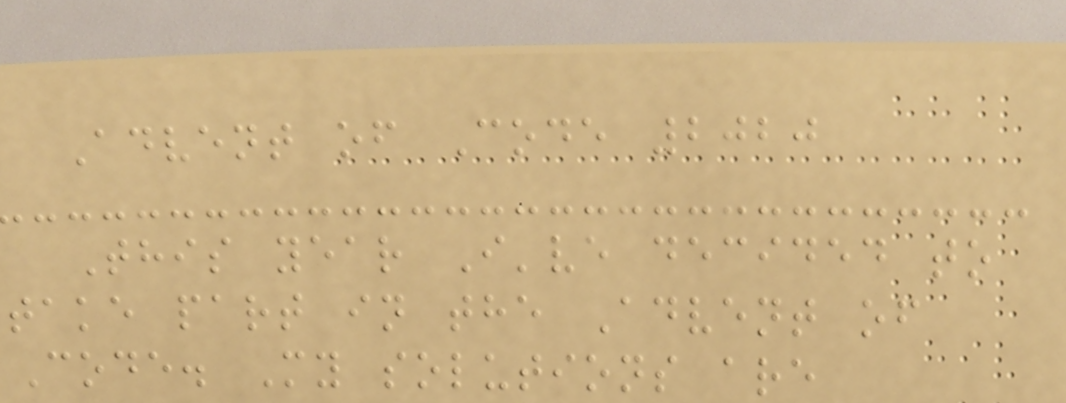Advent of Code 2020
This year I've decided to
take part in the Advent of
Code. My solutions are
